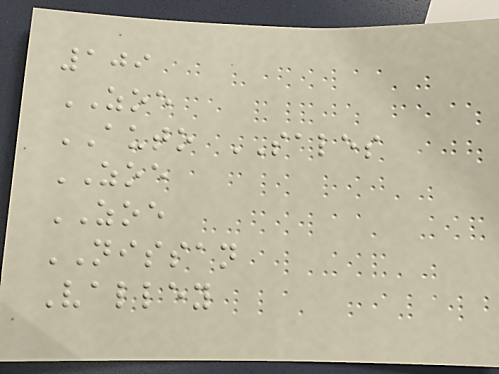109
ZOE
AUTO SALES
ZOE
ZOE
NISSAN
Valley
